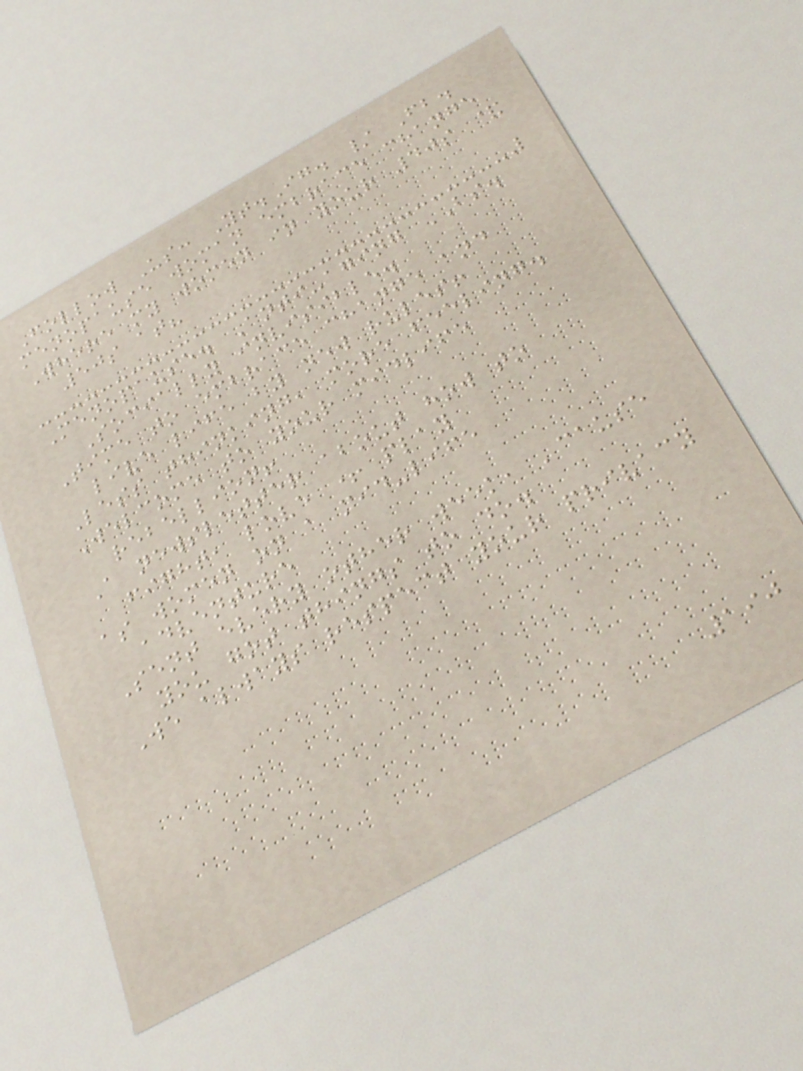Follow Us: Yt.Ig. / Fb.
menopause woman embrace change
Where my women in your 40s &
50s at?
Menopause. Anti-aging BS.
Socially invisible.
Time to embrace change and
live life by new rules!
Less thinking, more feeling.
Welcome to your midlife
rebellion!
A newsletter about how to
fight, love + play
as women on a mid-life
adventure
Sent every other week, 'cause
you got things to do.
We always respect your privacy
190
